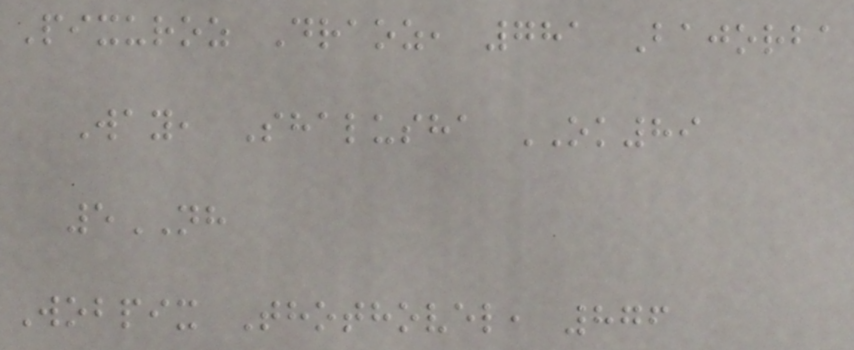Pixuroz Draoz, 781 Bajorba
Way, Shalusha OK89
5NH
Wobpix Thothovel, 876
